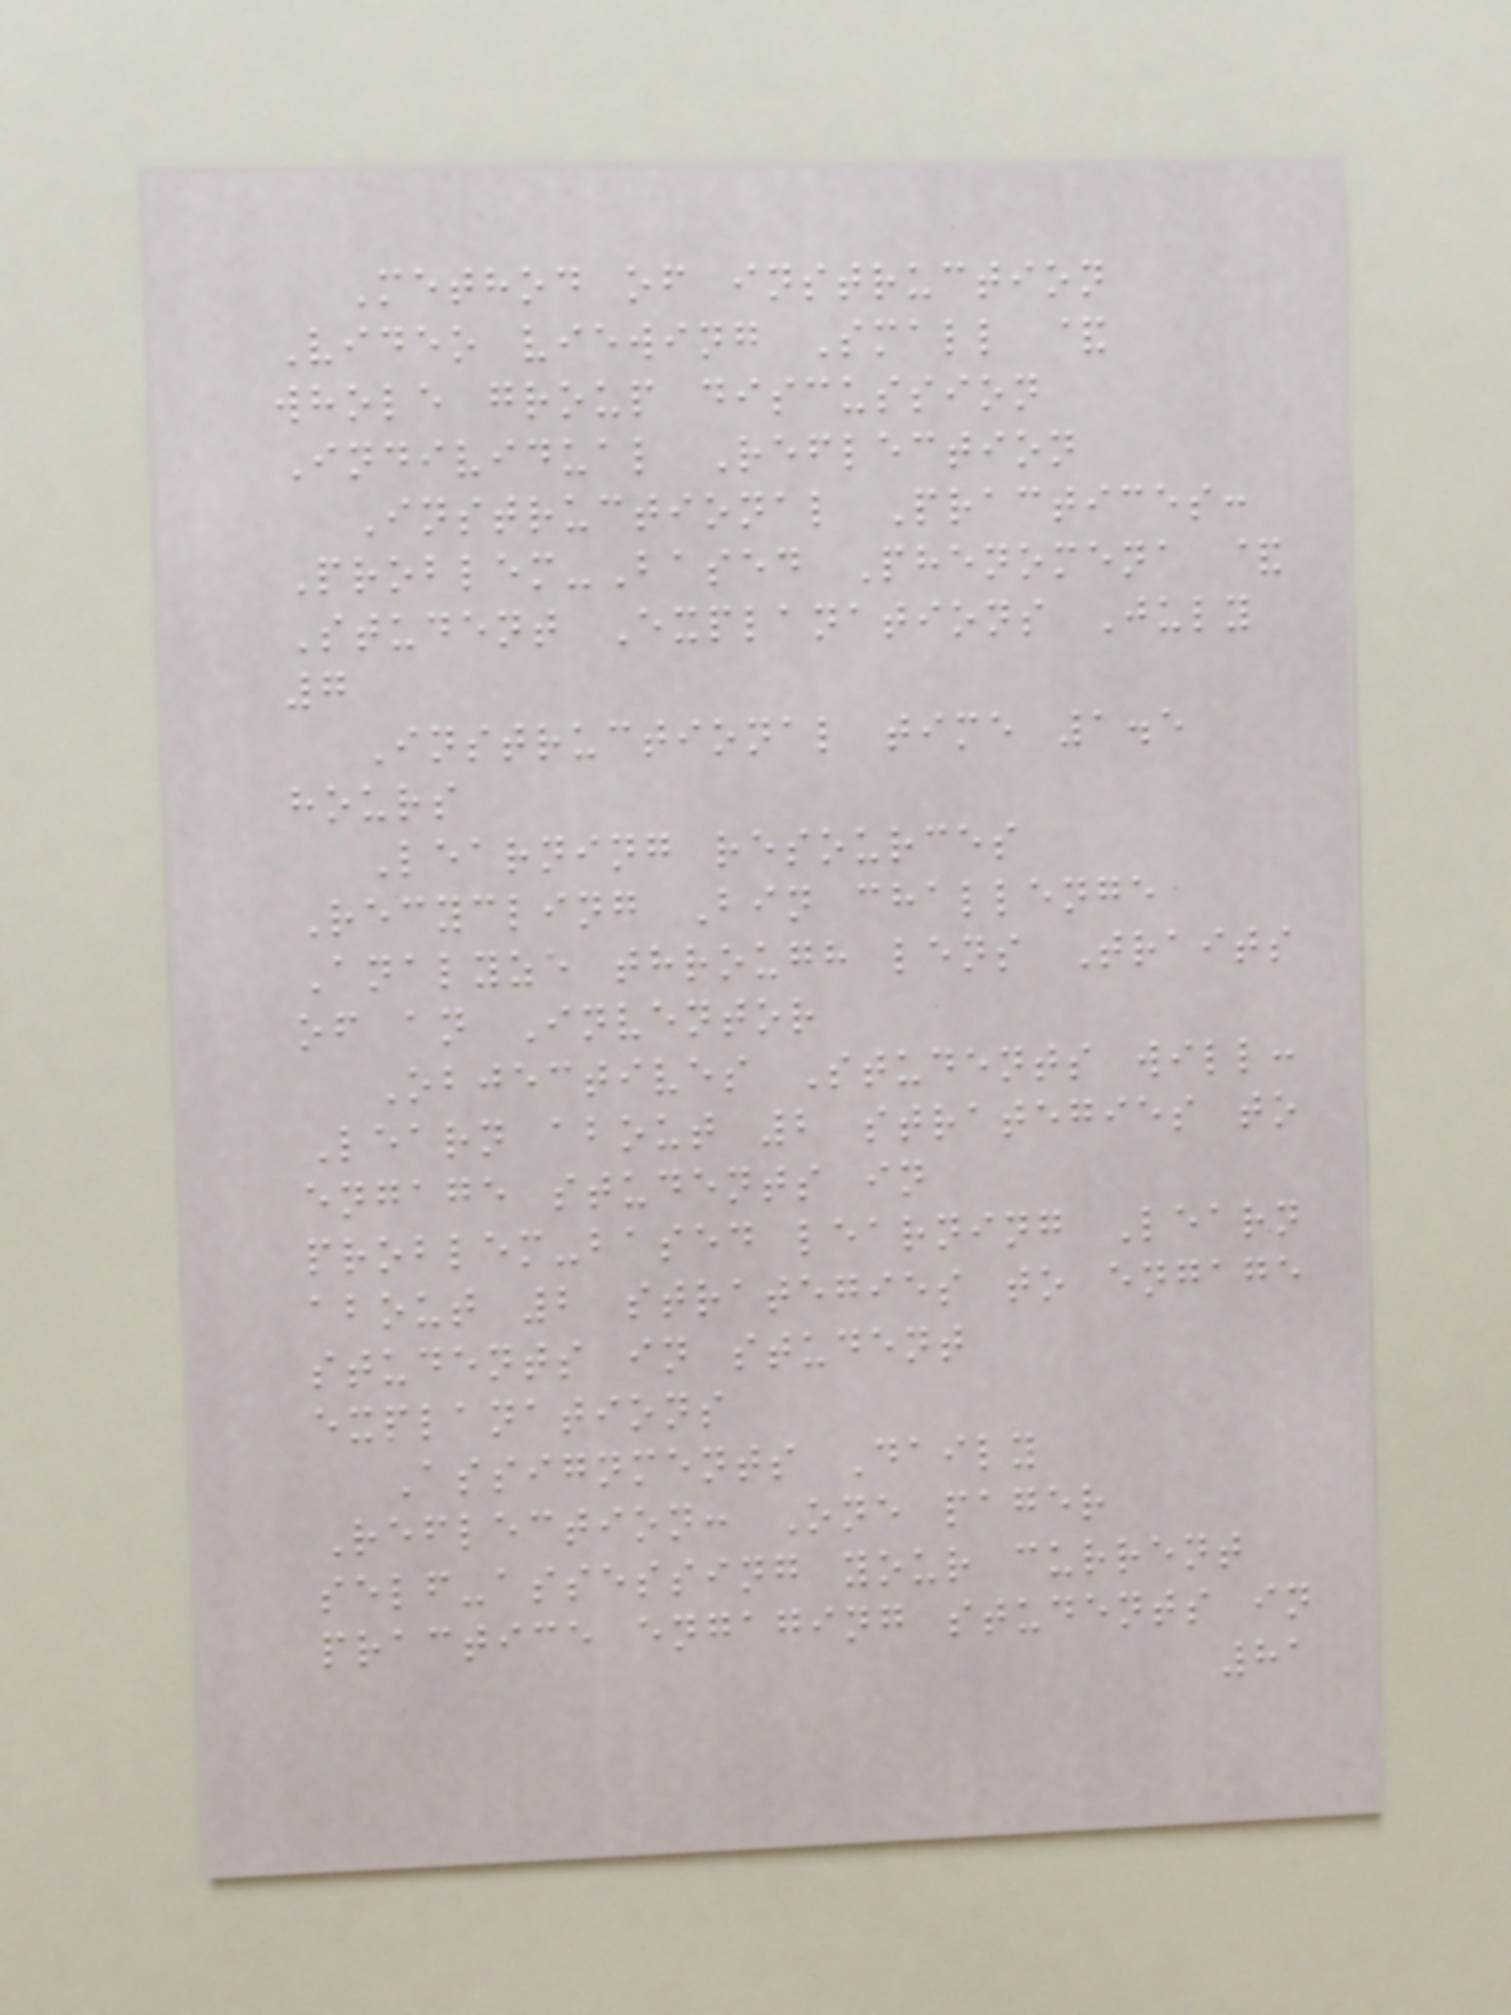Method of instruction
Video viewing Small &
whole group discussion
Individual Reflection
Instructional Practices:
Problem-Based Phenomena &
Student Explanations July
7
Instructional time 1.5
hours
Learning resources
Recycling Bin challenge
Analyze through lens Traits
of an Inventor
Objectives Students will:
Learn about 2 strategies to
engage students in
problem-based learning Learn
about 2 strategies to engage
students in student
explanations
Assignments Daily
Reflection: One pager
self-assessing your current
practice engaging students in
81
